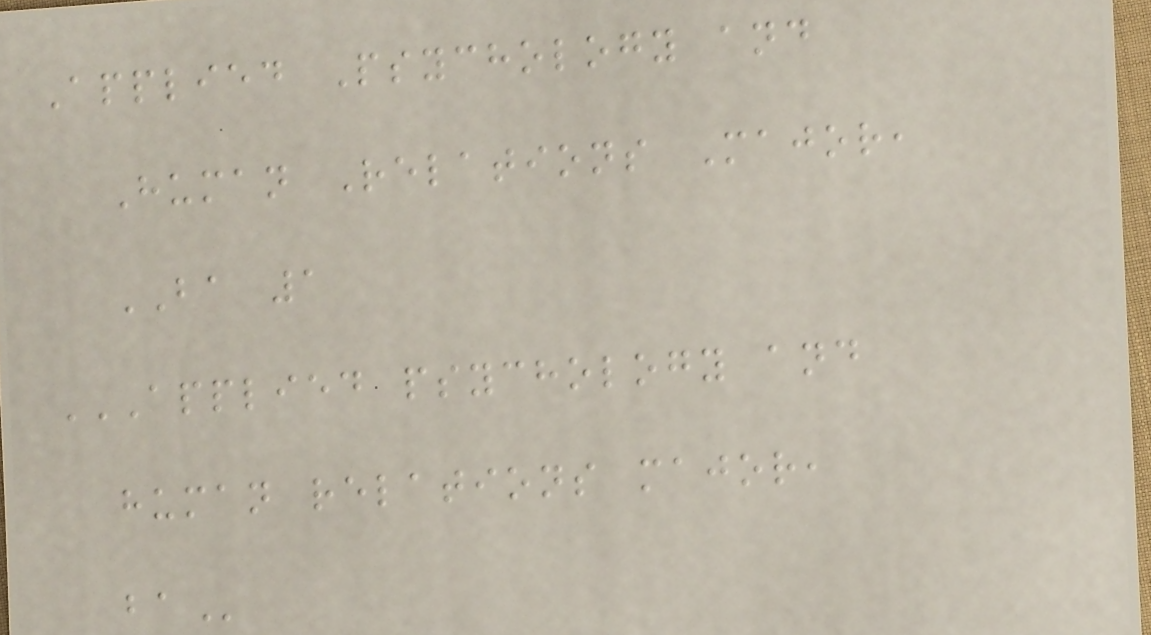Applied Psychology and
Human Relations Major,
BA 1
APPLIED PSYCHOLOGY AND
HUMAN RELATIONS MAJOR,
BA
